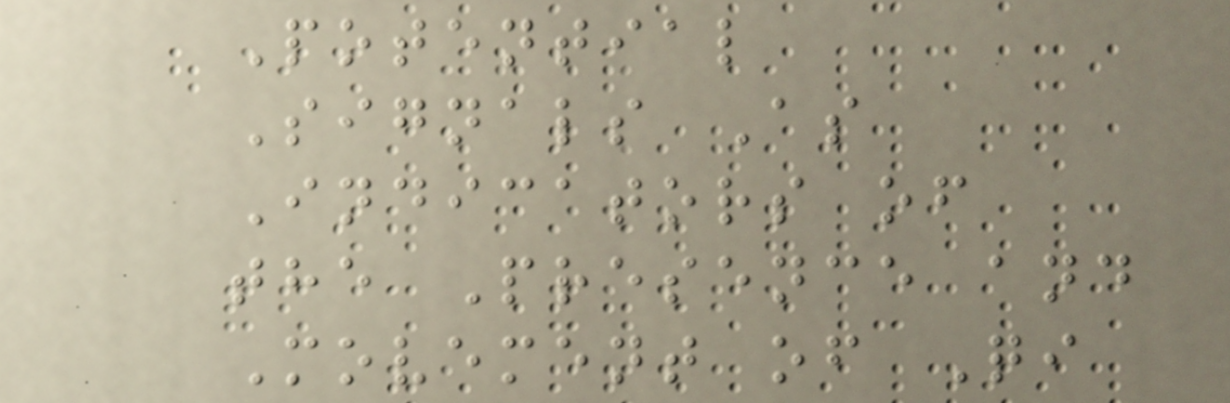Potential
Signals As
Indicators of
the Presence and
Movement of Qi
